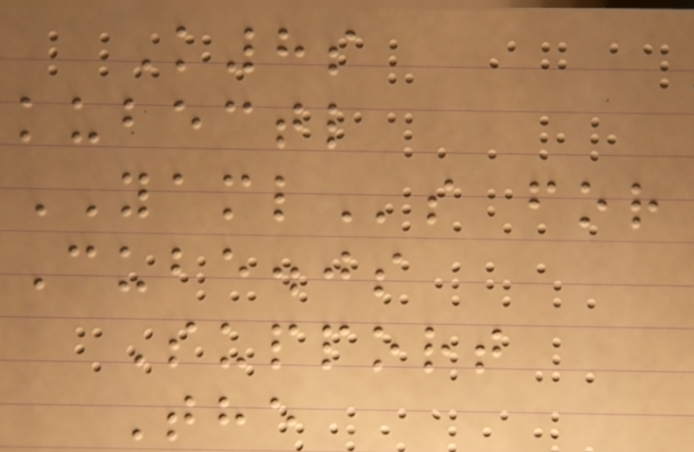K8s
kubectl
YAMLs for
Cube.js
Support
The
